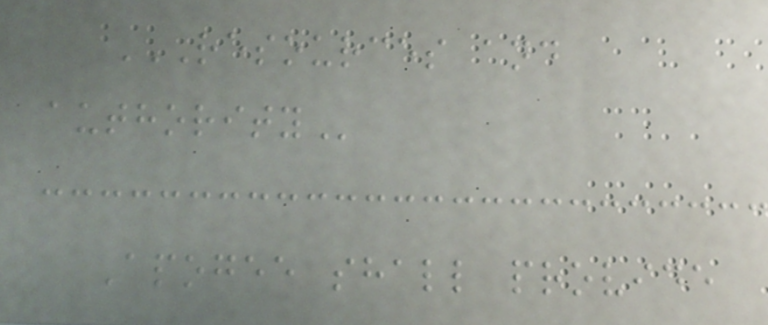RESOURCES AND
AUTHORITY
Apogee shall provide
